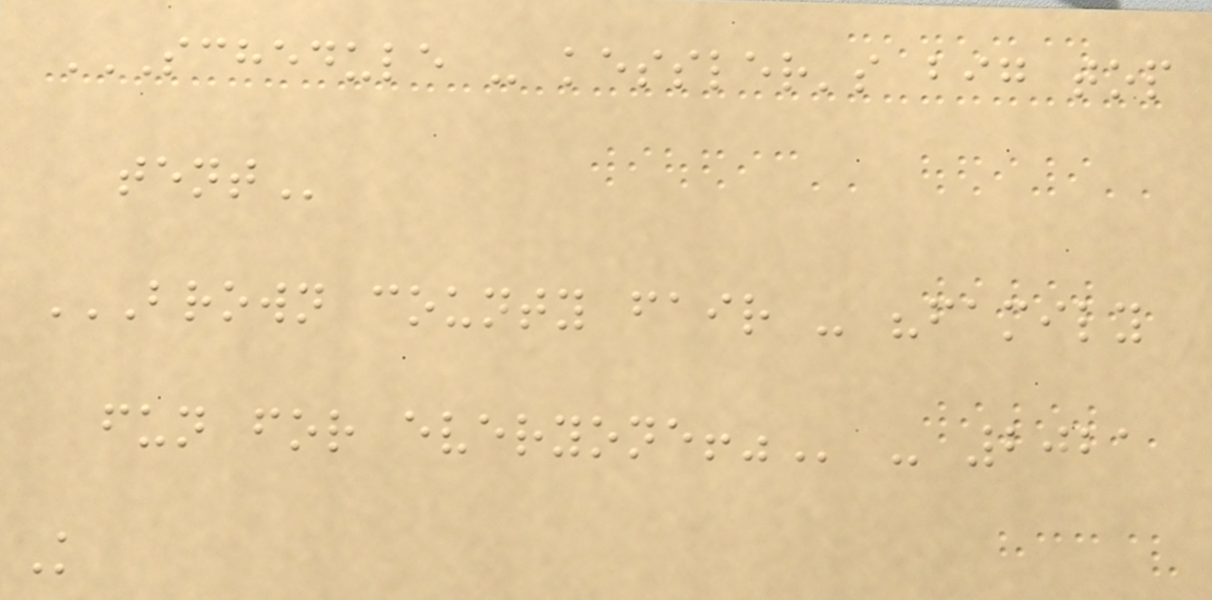SCHEDULE - KESSLER'S BIG TOP
TENT
BROWN COUNTY FAIR - "FAMILY
FUN FOR EVERYONE!" - 2021
K
